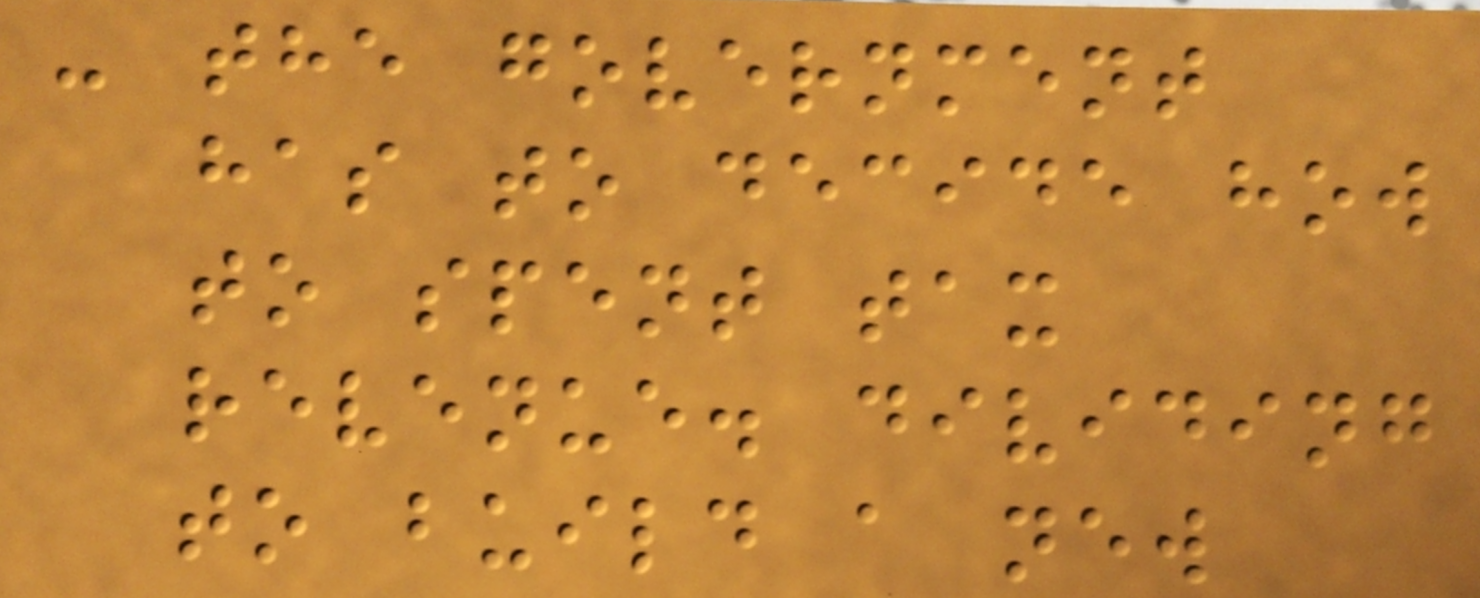- the government
has to decide how
to spent tax
revenue. dividing
to build a new
